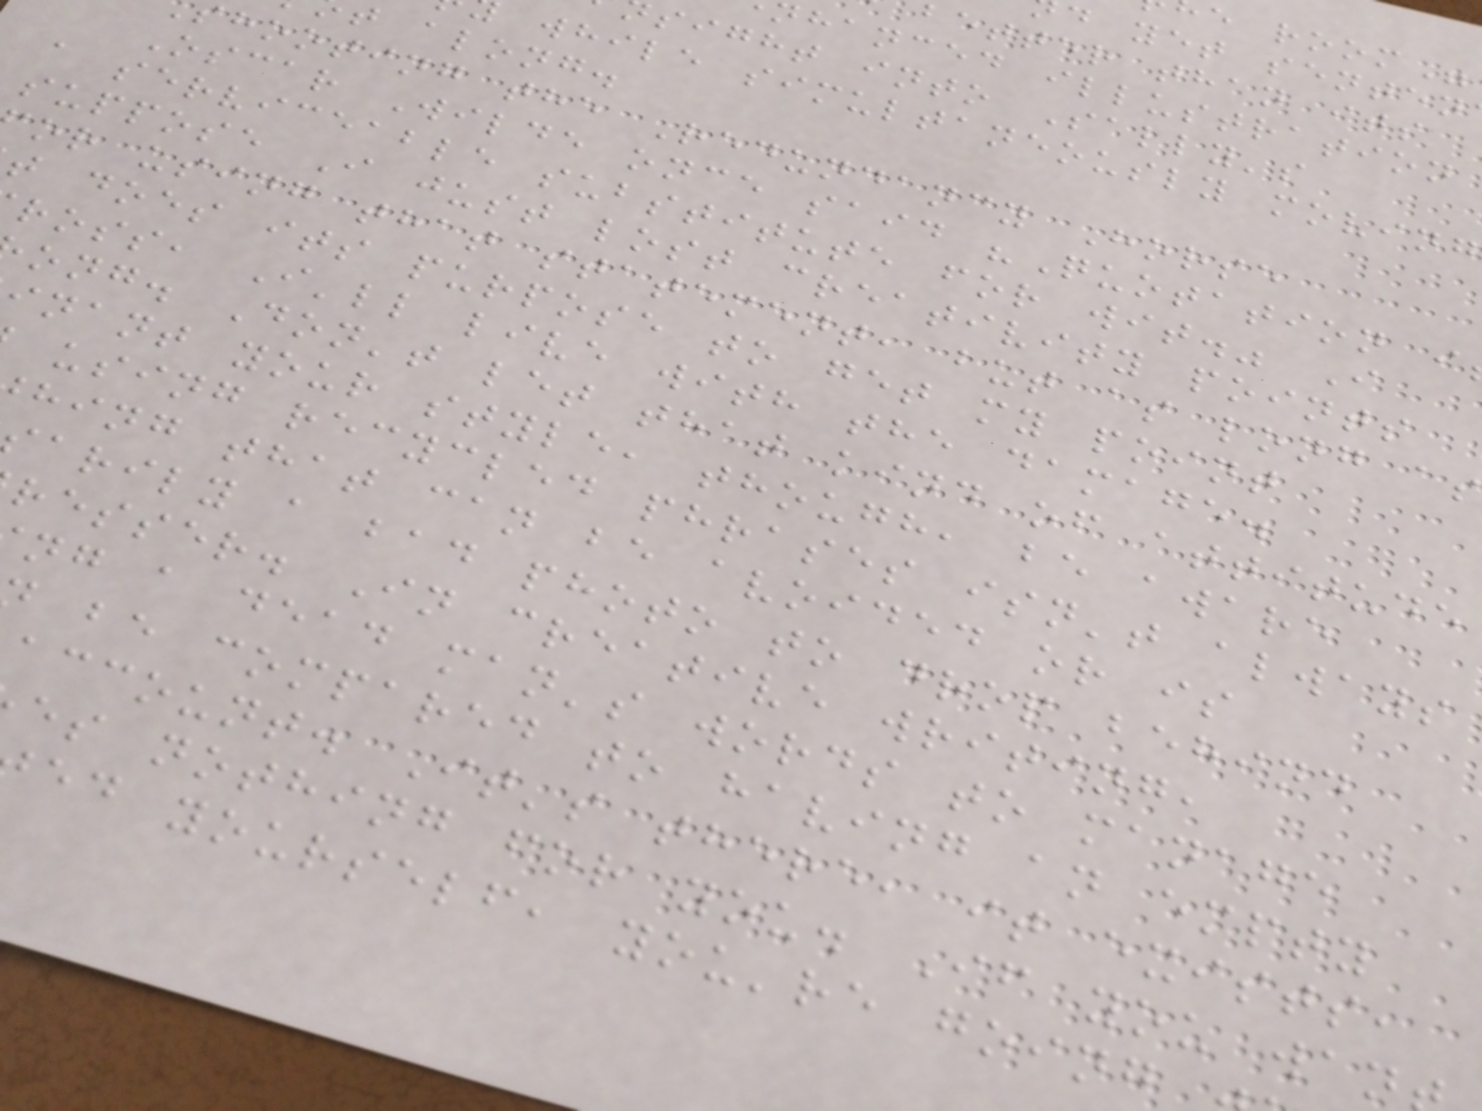d yet senten
better than its
hanced illustration
sight into Sally's
while simultaneously moving
t along.
hooting the Redundancy Horse
Oscar Wilde once said "Quotation i
a serviceable substitute for wit." I
suppose I just lost creativity points
or using that statement, but as long as
t does its purpose to get my point
ross, I'll live with the damage.
ong. Don't let that kind of attitude
inant your style, though, be aware
using recycled phrases isn't always
hing that can be avoided or is
arily a bad photo to drop behind
resser. In creative writing,
ng a dead man's words to manage
be compared to having an empty
account. It's there, it exists,
es nothing for you. If you wan
ed yourself, you're going
